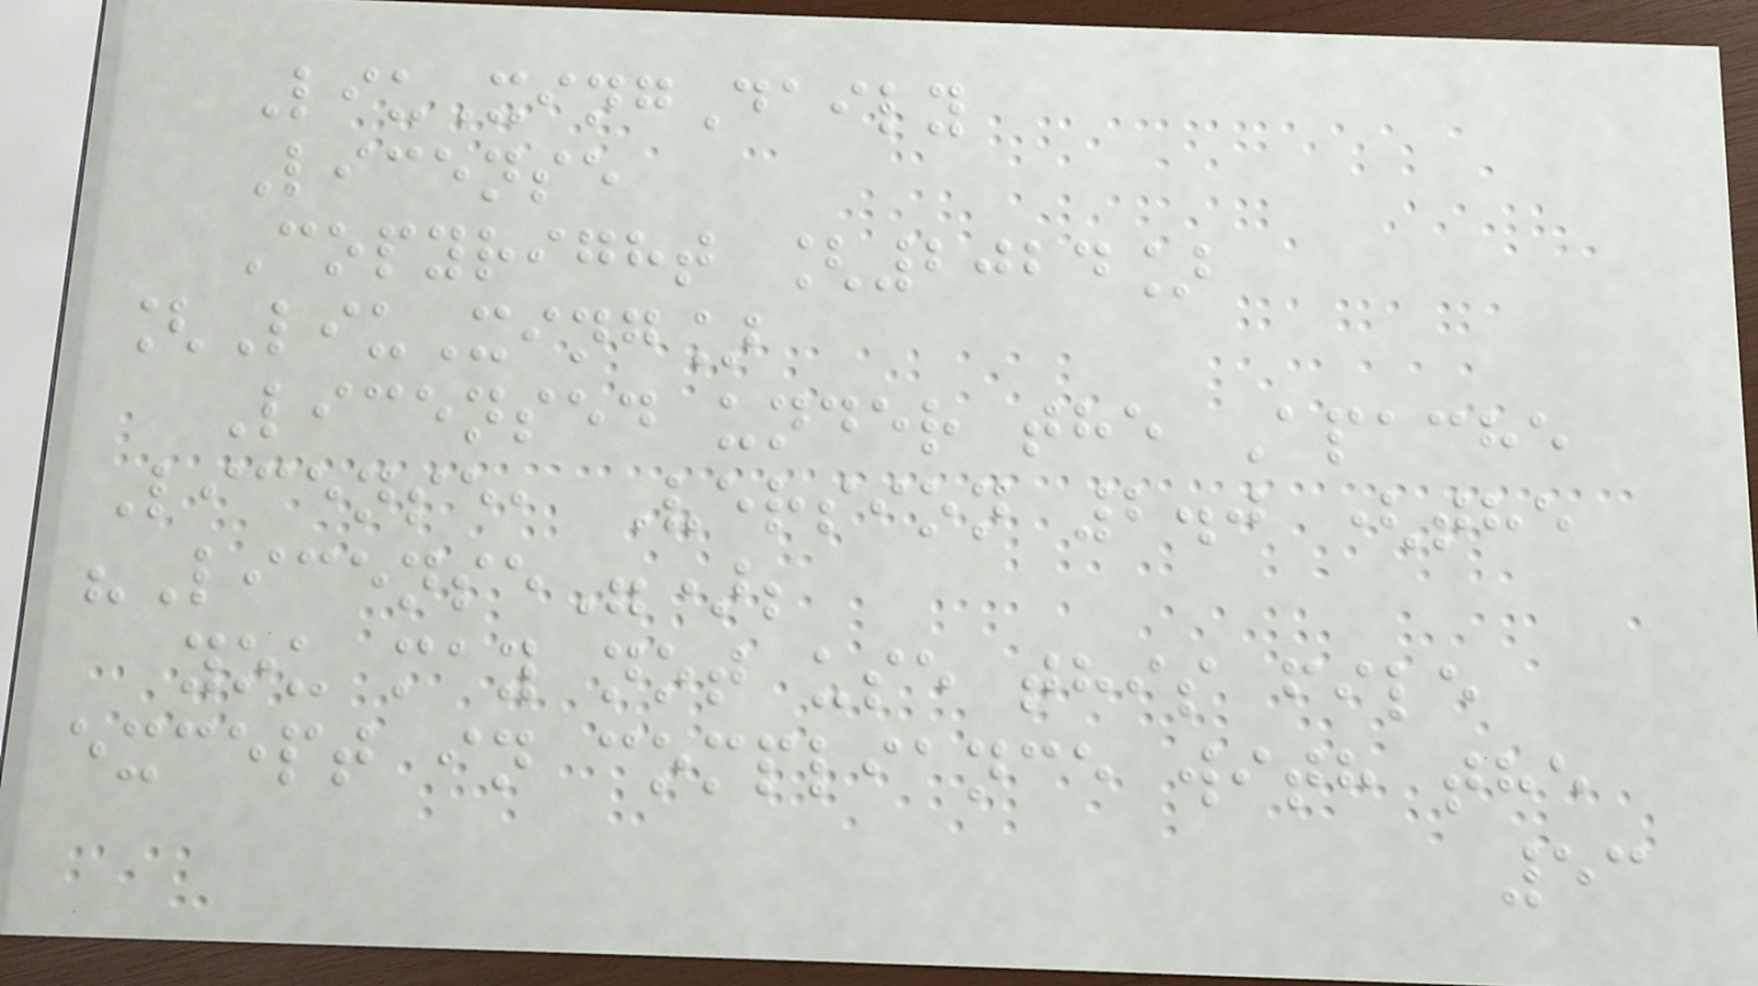LiuXingDaily
License
Copyright [2024]
[LiuXing]
Licensed under the Apache
License, Version 2.0 (the
"License");
you may not use this file
except in compliance with the
53
